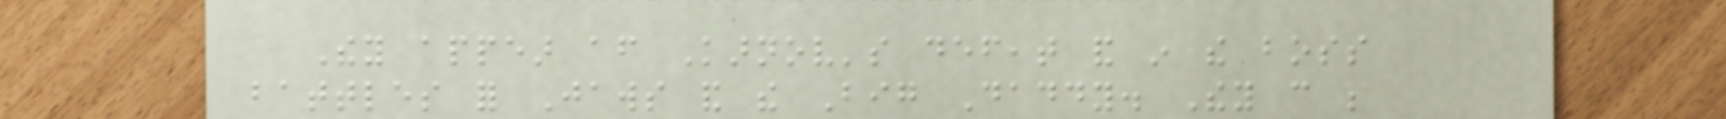They appear after Karnov's defeat and in the boss
battles for Jaws and the Big Daddy. They can be
